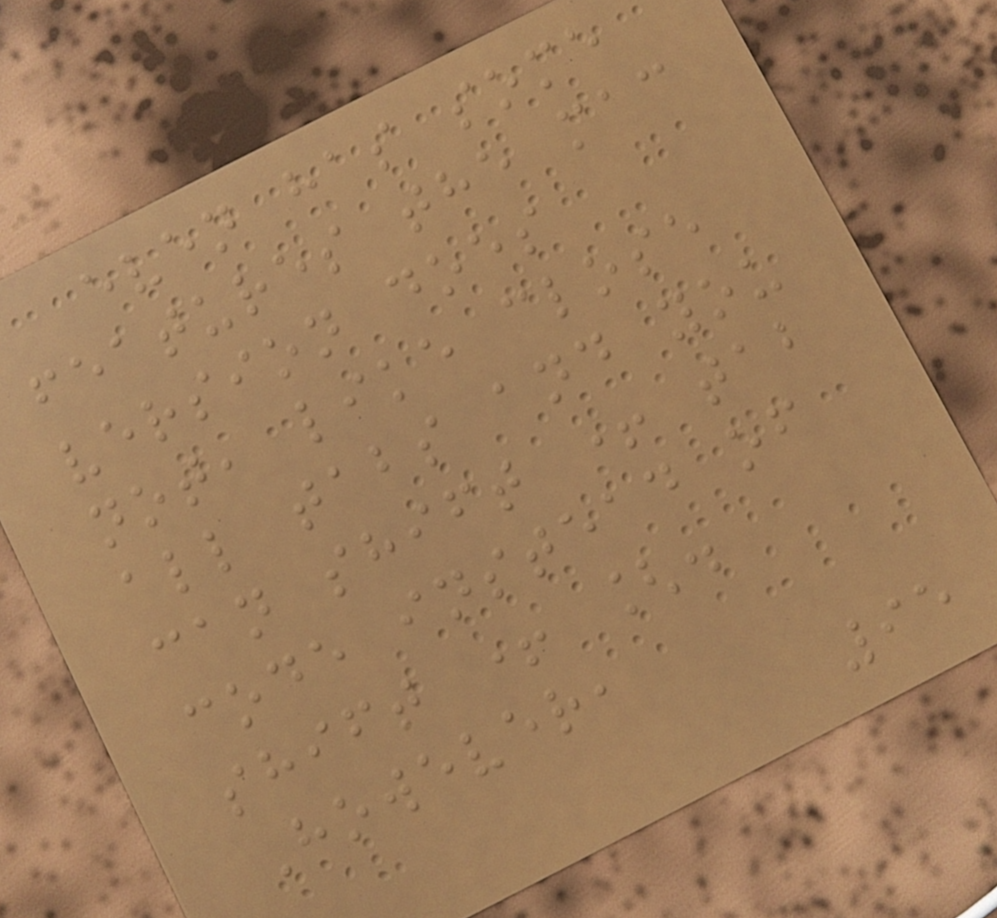even has some
features the mac
version does
not, like close
all tabs and you
can shift + tab
code instead of
shift + [.
However,
95
